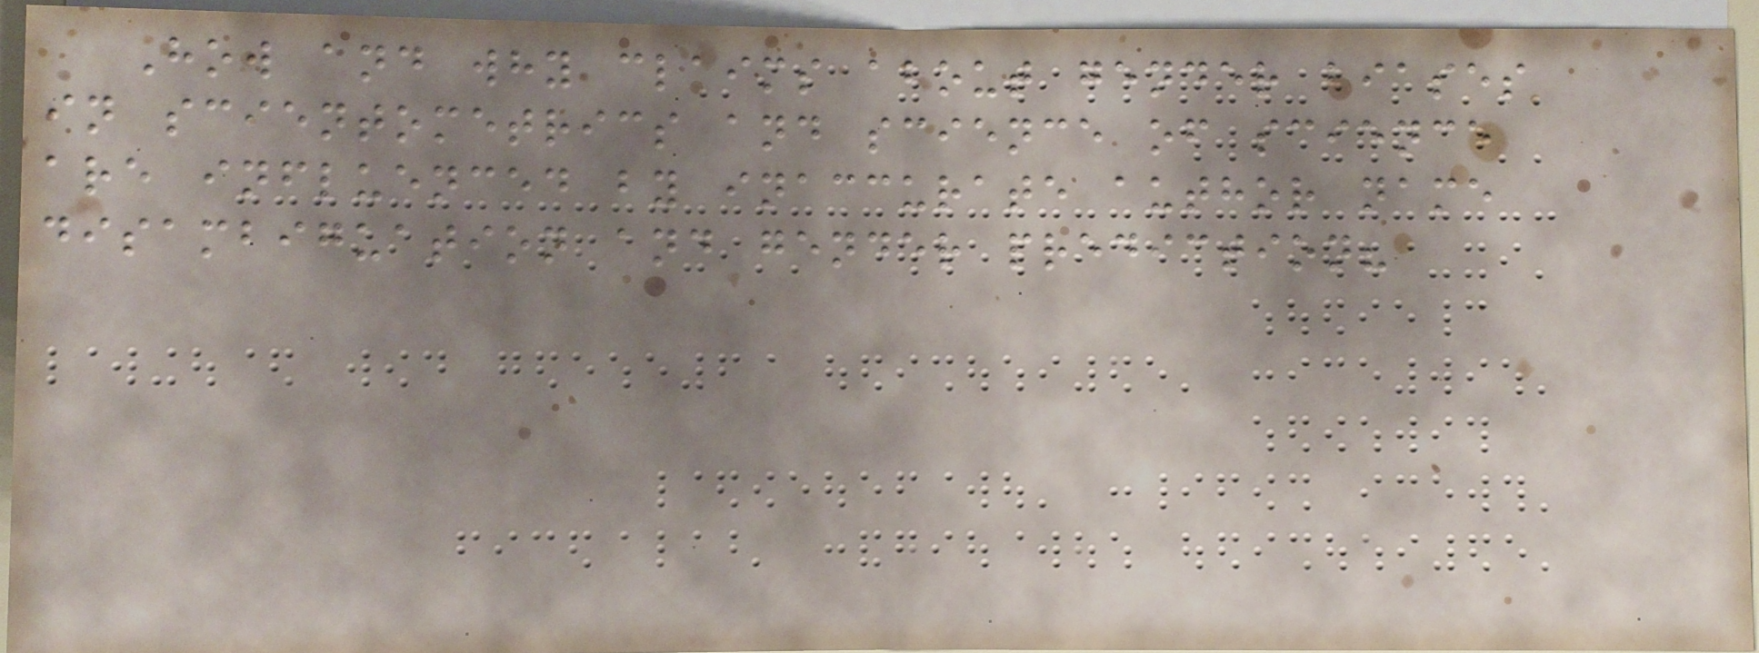How and why claims about gender biases
in scientometrics and science of science
are influenced by inaccurate author name
disambiguation and gender prediction?
